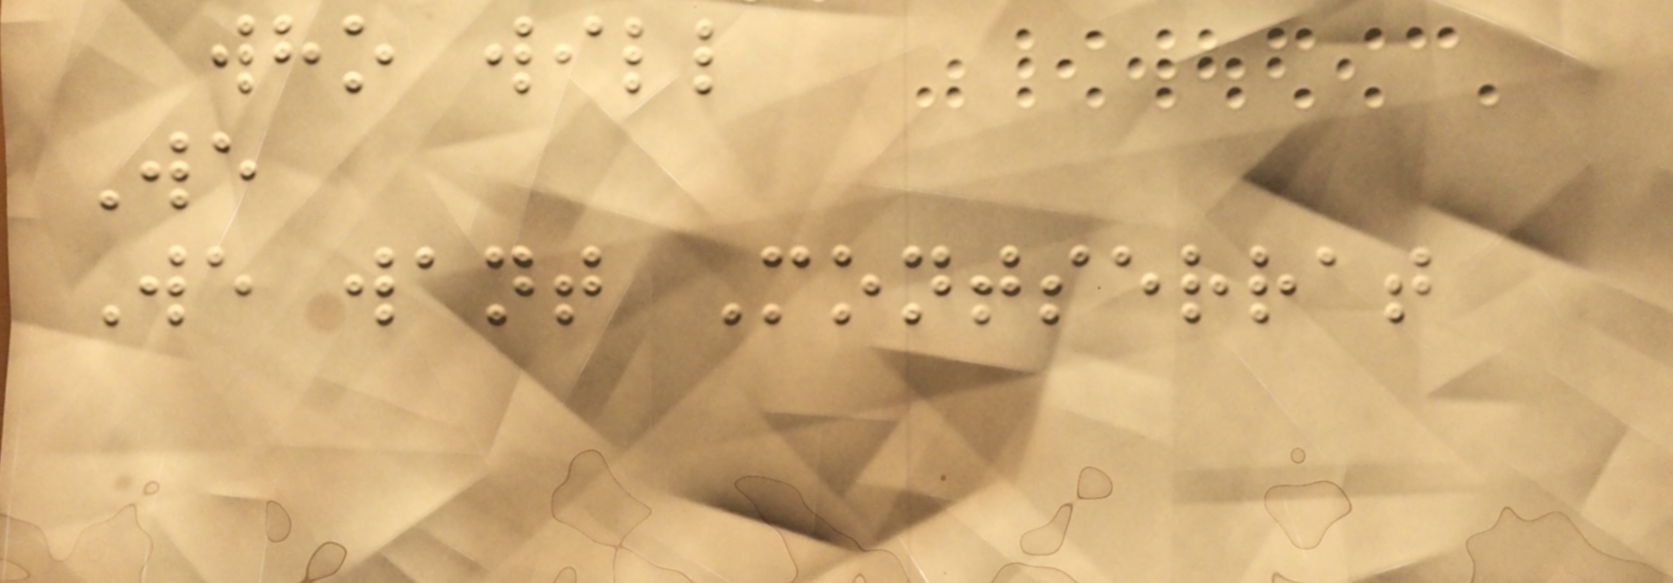who will
We
We want Montserrat
